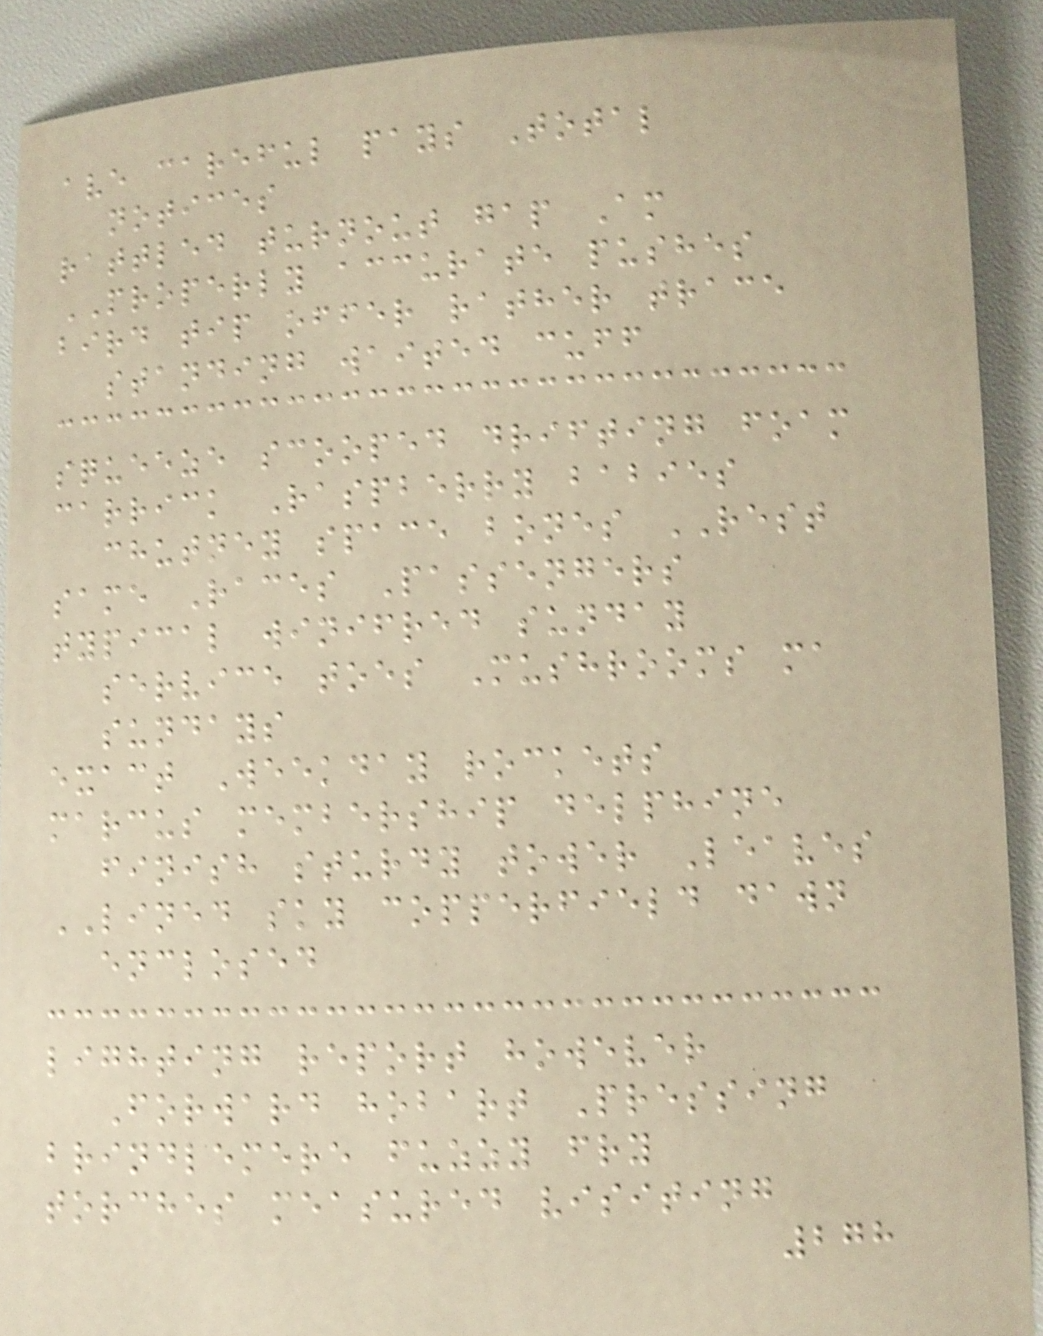ave careful pays Total
notices
rattled turnout gap Am
PROPERLY accurate pushes
bird tip offer rather trace
standing waited cuff
squeeze scooped drifting foam
carrick Raspberry babies
chutney space bones REST
same Races Passengers
typical winifred sunday
service toes Mushrooms ma
sundays
exact Weekday rockets
marcus membership delphine
finish sturdy tower Leaves
LINED sky copperfield dawn
enclosed
lighting report however
Forward hobart Pressing
brindlemere fuzzy fry
torches measured visiting
278
